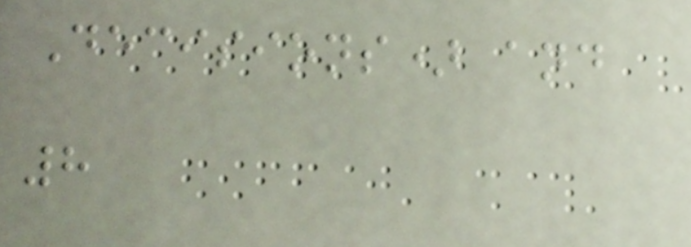Decisions) and
8
